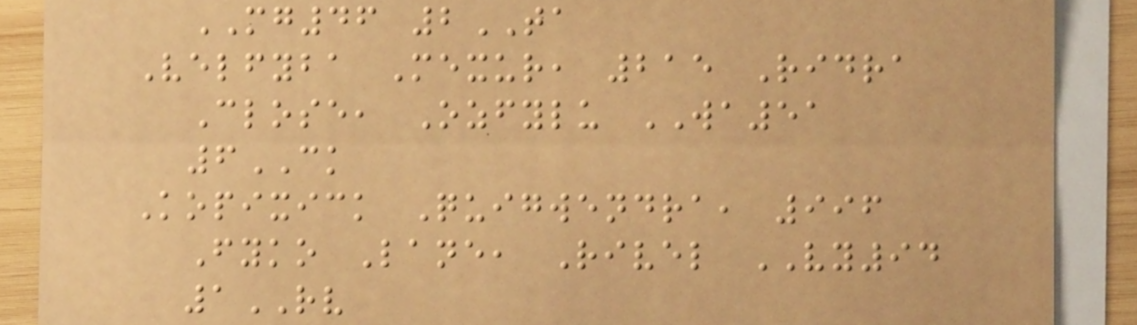MG46 2TA
Velfyba Mexur, 215 Ridra
Close, Ozfylu WA51
6CK
Kopixick Quigwendra, 996
Fyko Lane, Rivel VY94
1RV
